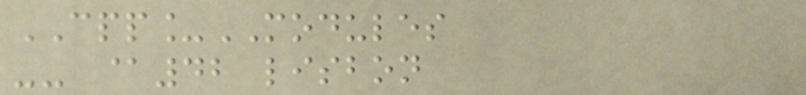CPP_MODULES
-- @42 lisbon
